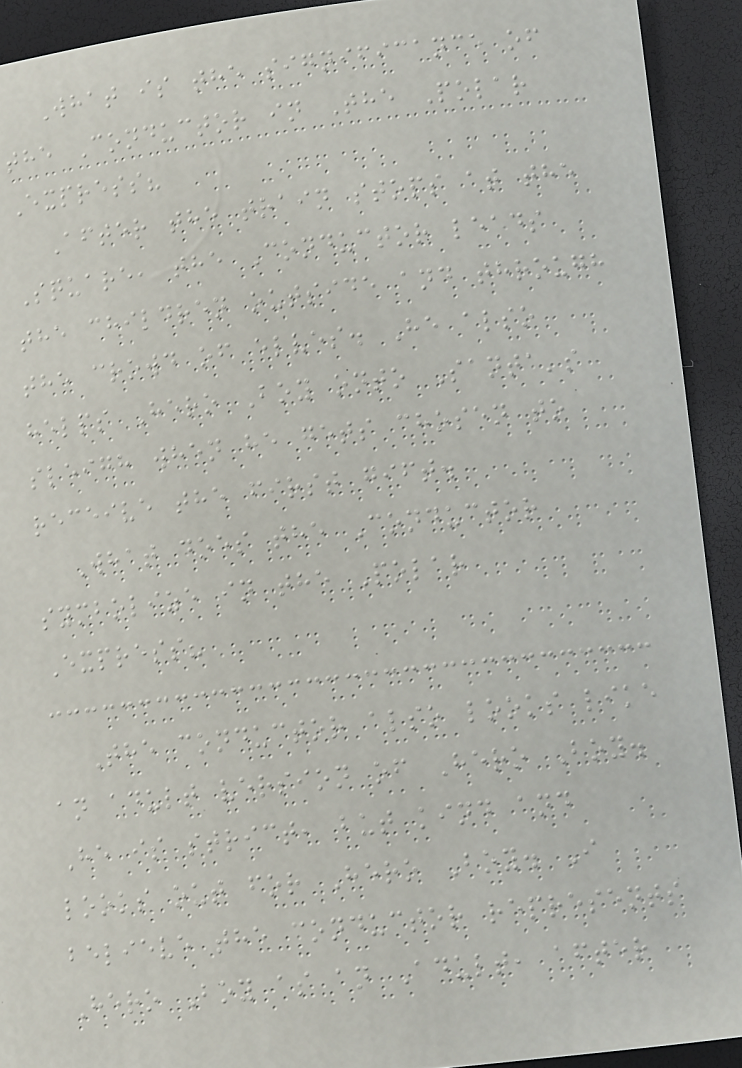What is the significance of
the Conductor in The Polar
Express?
After the train stops at the
Square, the Conductor leads
the children outside and through
the crowd of elves. He also
helps Hero Boy onto Santa's
sleigh when he gets chosen to
receive the first gift.
What does the Conductor
symbolize in the Polar
Express?
The conductor also looks like
an adult version of Hero Boy.
He is strict, but kind and
looks out for Hero Boy. I
believe the conductor represents
Hero Boy as an Adult, after
